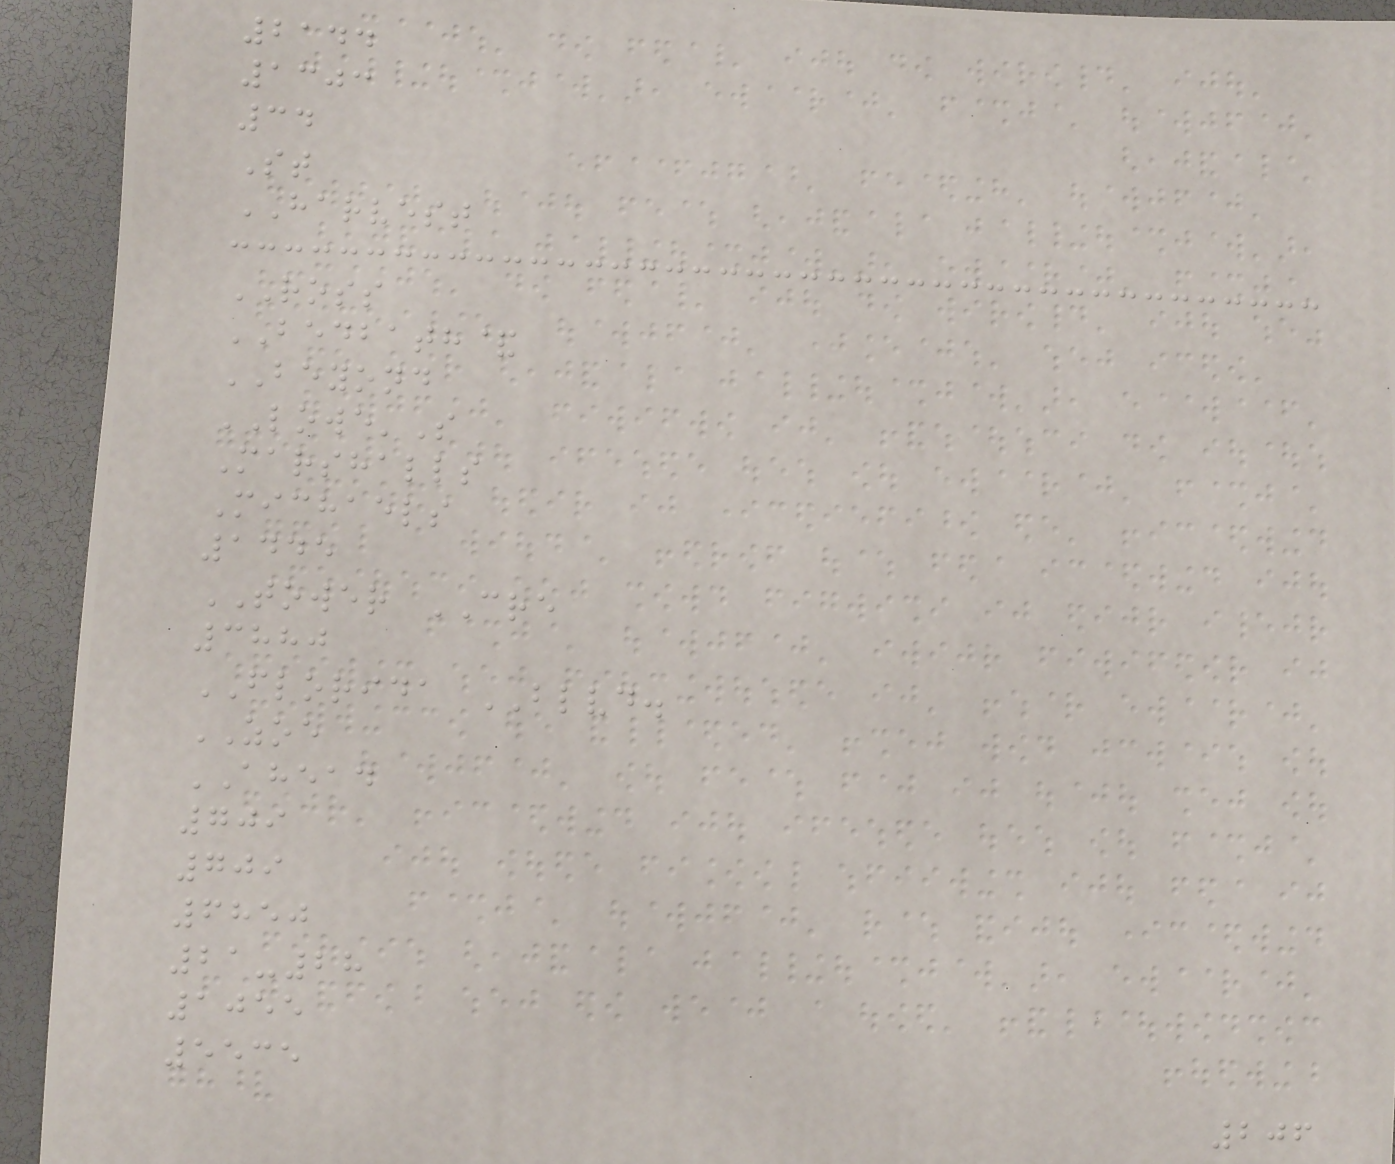2144
1303
34
St
HARVEST
ROSS
BEDBATH&
BEYOND
LOWE'S
Marshalls
Michaels
1445
TOWER CRE
3880
FLORIDA BLVD.
ZOE
AHEAD
709
709
6850
21-28
1055
5535
206
